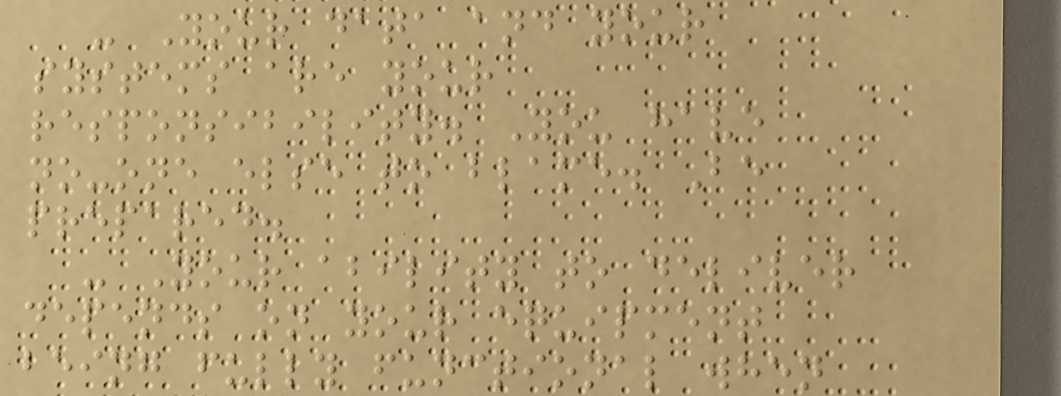- Your data and your
systems are your
responsibility. You have
no-one else to blame. Be
prepared.
- Your ability to deliver
depends on your equipment
being fully functional when
